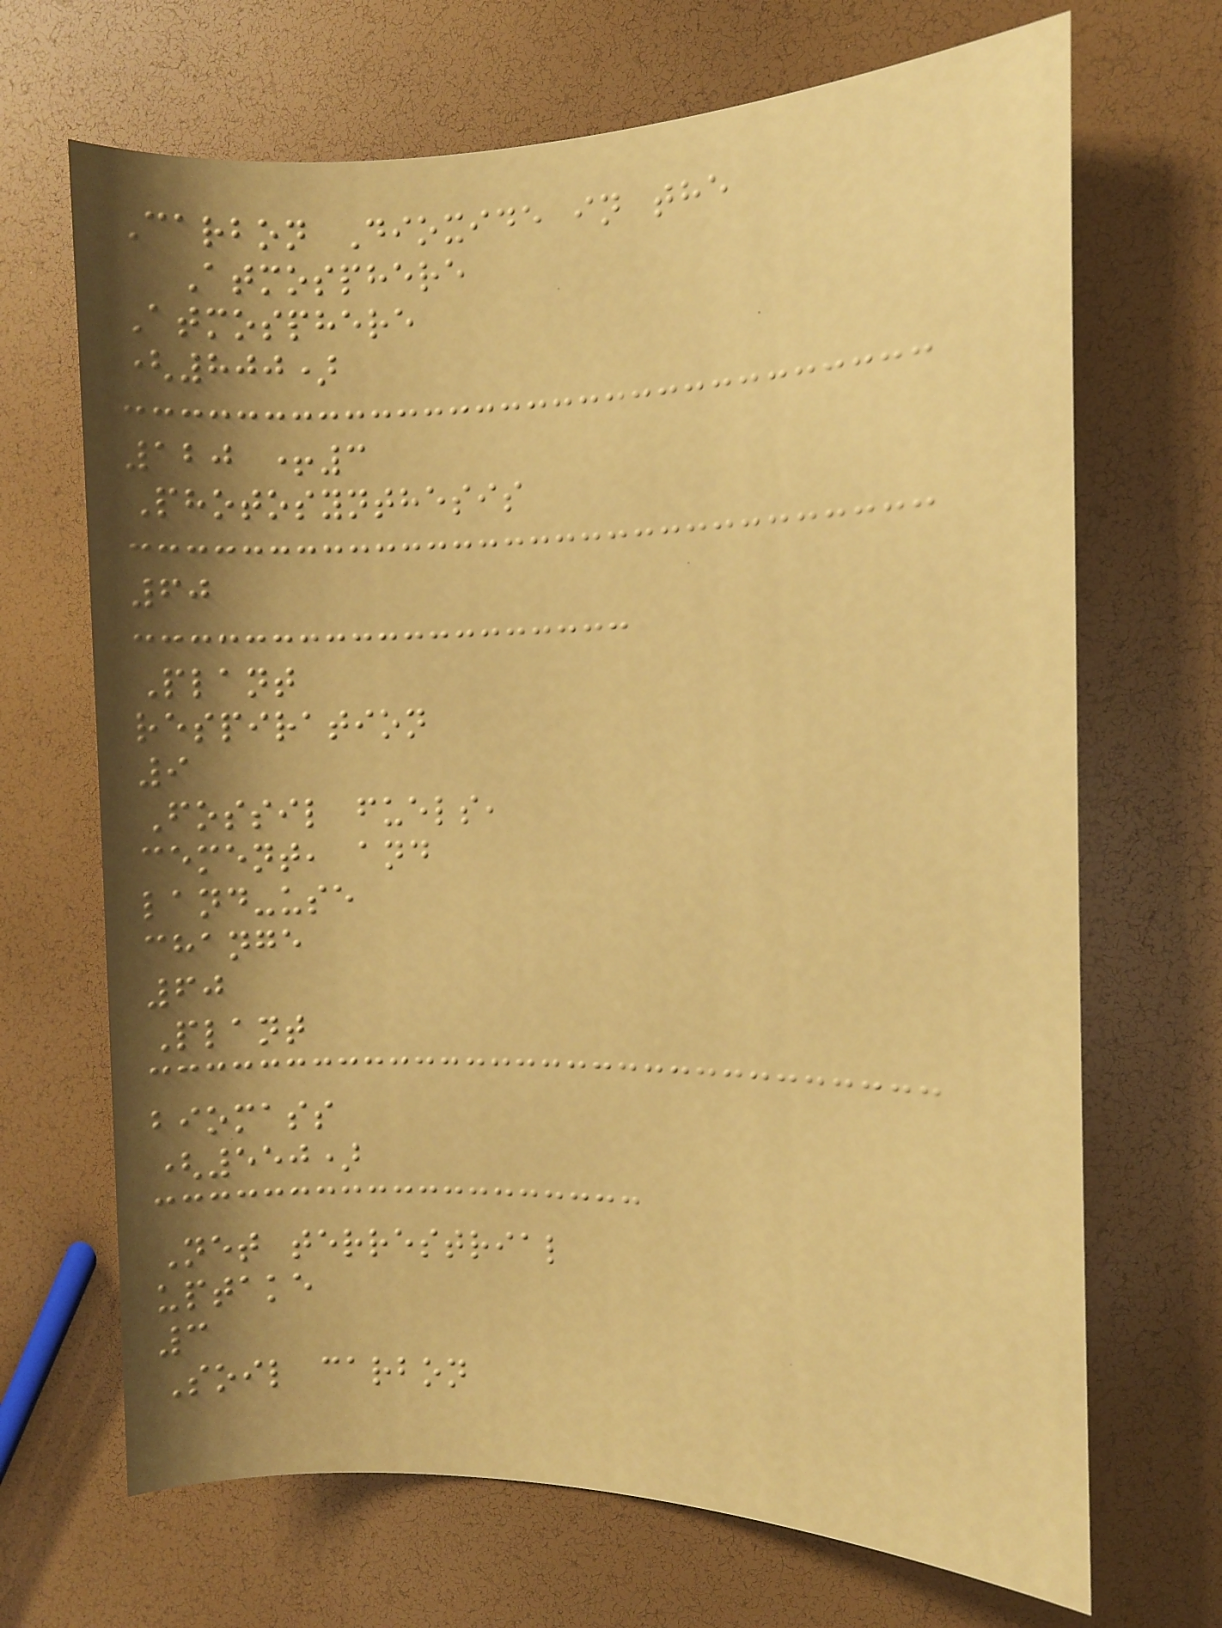Carbon Dioxide in the
Atmosphere
Atmosphere
(800)
120 +3
Photosynthesis
60
Plant
respiration
9
Fossil fuels,
cement, and
land-use
change
60
Plant
biomass
(550)
Net terrestrial
uptake
3
Soil carbon
